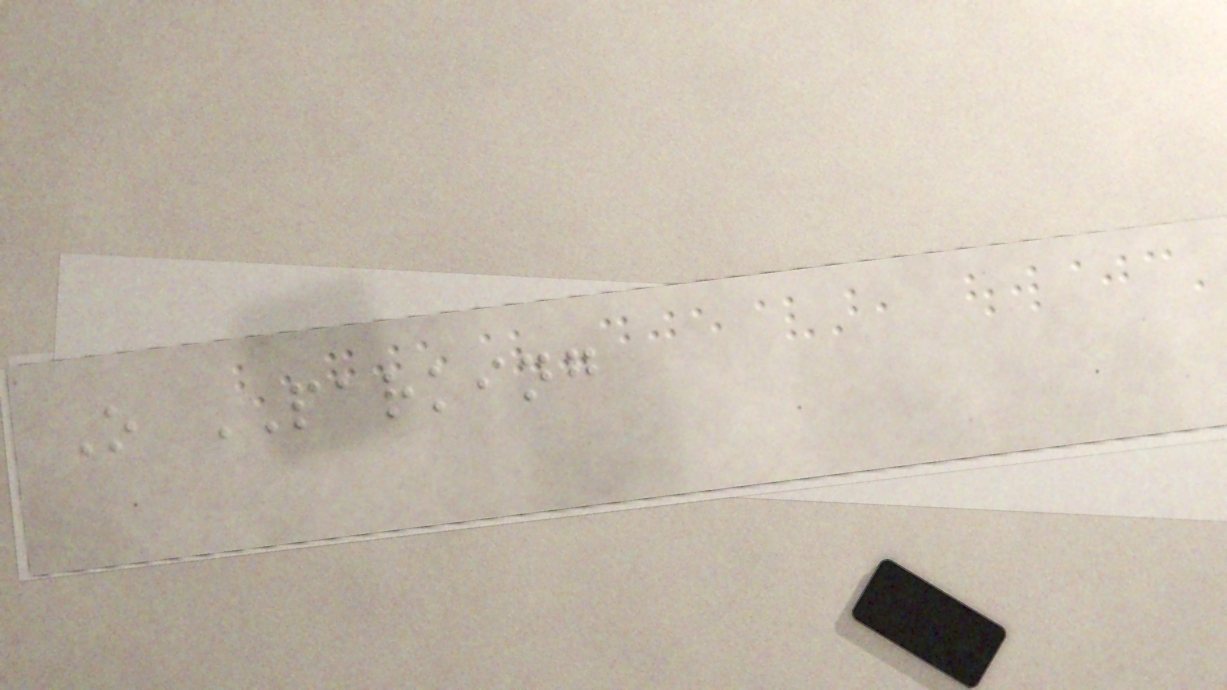O PARKING
